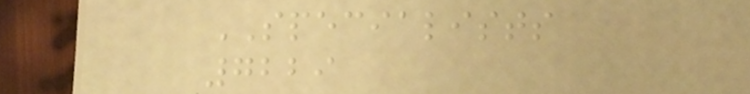SPECIALISTS
7229
